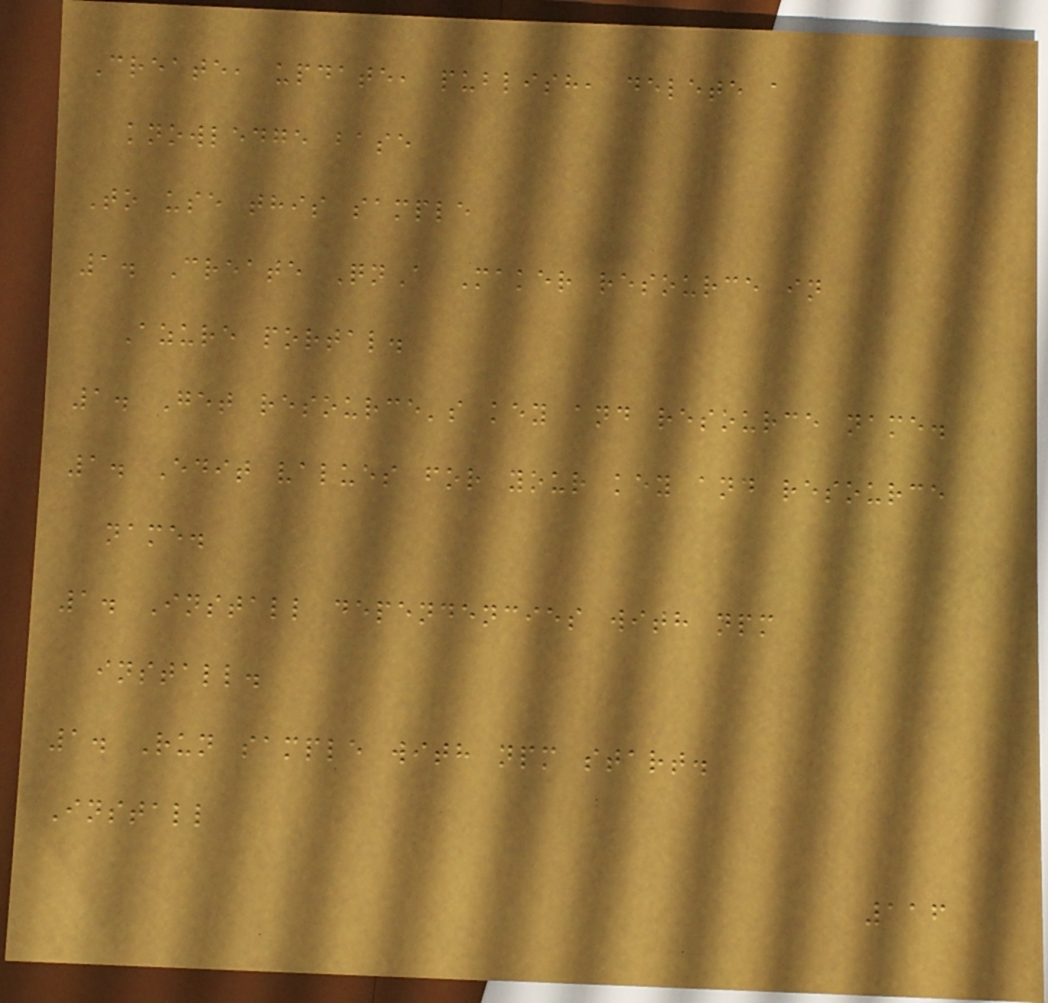Create, update, publish, delete a
knowledge base
To use this sample
1. Create QnA Maker resource in
Azure portal.
1. Get resource's key and resource name.
1. Edit values for your key and resource
name.
1. Install dependencies with npm
install.
1. Run sample with npm start.
Install
116
